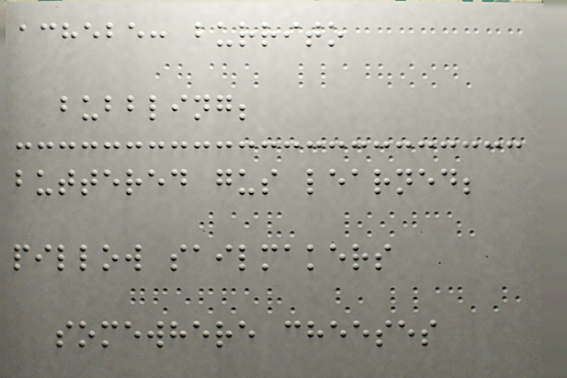achebe: burrito
bubbling;
buttered gus learned;
pillow sailmakers
somewhere cheeses
